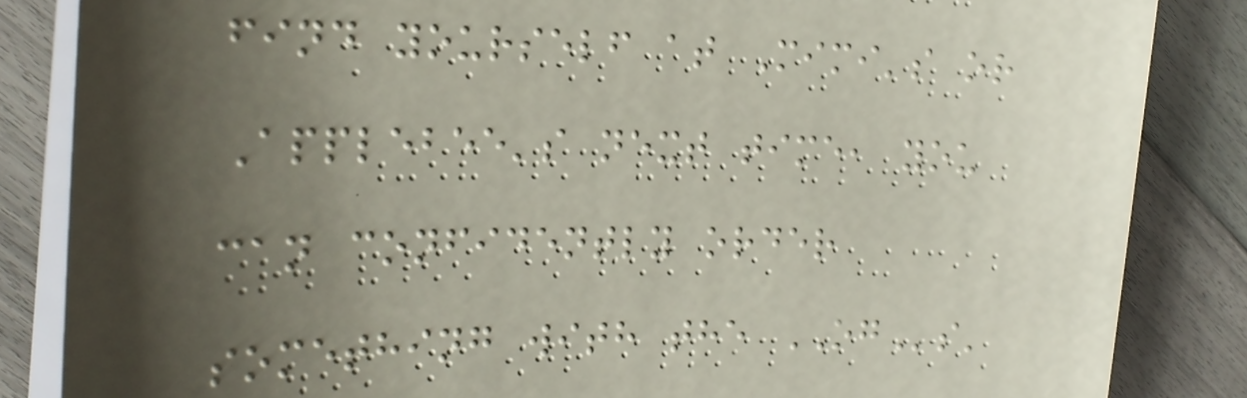find yourself at Mimi's or
Applebee's next time, you
can confidently order
something with the OGs'
